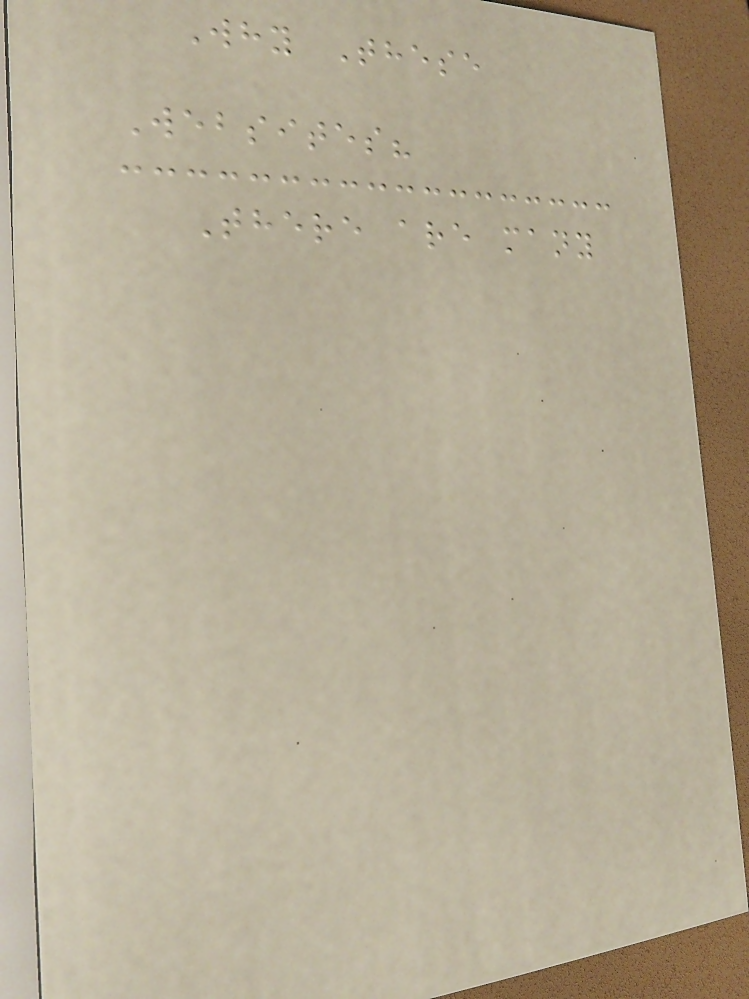Why These
Websites?
There are many
